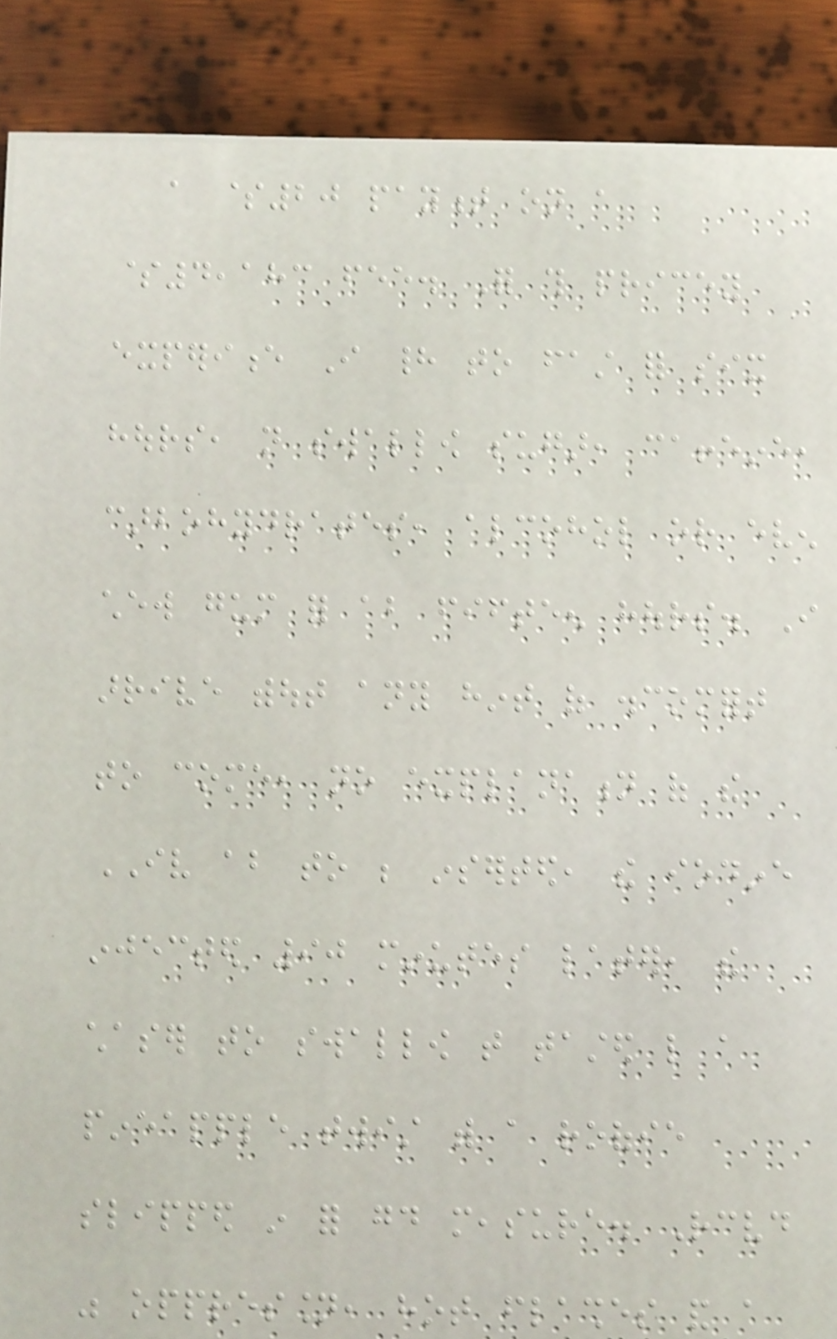a $20 payment on a
$4,183 fee. For this pricey
experience I had to fast for six
hours, not swallow sugar, caffeine,
carbohydrates, alcohol or even
chew gum for about fifteen hours. I
arrive without any hint of discomfort
to come, no explanation of the
IV about to be inserted, the iodine
injected 90 minutes later, the
chaser to swallow that tasted like a
pineapple twist with a roofie
slipped in for good measure. Received
was oppression, hot flashes and a
